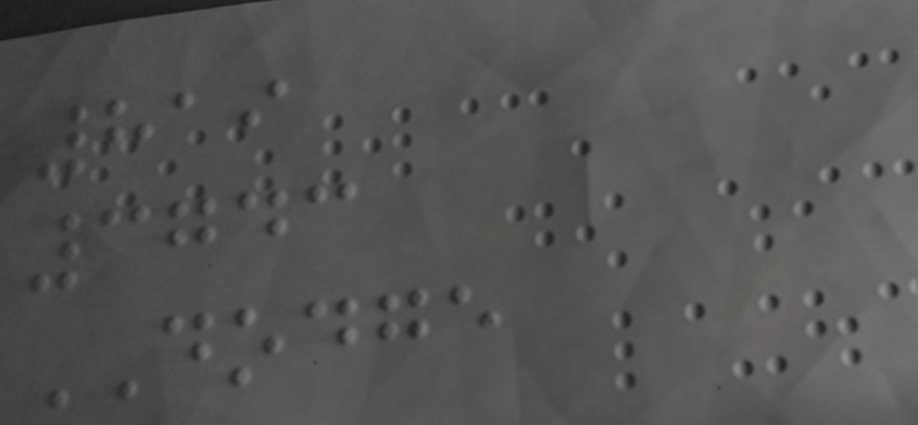819
3743
DODGE
